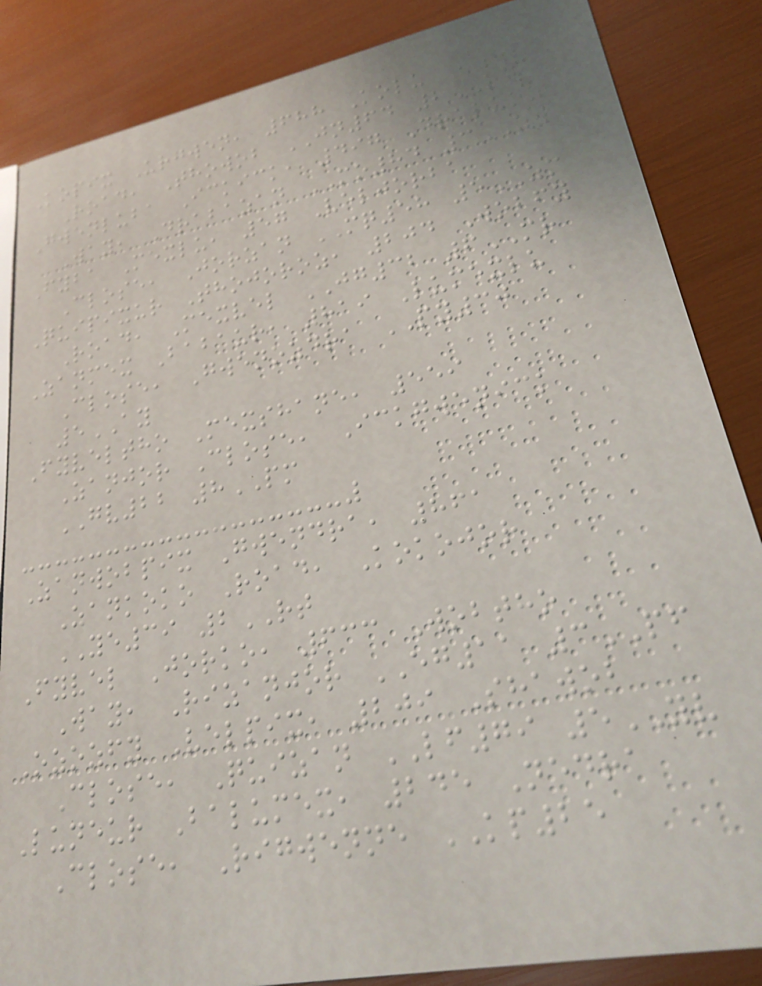Kopix Urgwen, 688 Kolu
Road, Thowob JN64 2OD
Gwenluba Ickick, 497 Draluoz
Way, Drabazan MO84 3ZW
Fyba Mexlu, 57 Veljorba
Close, Jorzan MQ58 5ZM
Quipixur Thojoroz, 204 Wobfy
Road, Mexvel JG32 6MR
Zanmex Babaur, 819 Lumexlu
Close, Gwenozdra PY30
5AY
Fyveltho Mexshane, 559
Zanjor Close, Ickgwenick
GV22 8PM
Zanwobpix Gwendra, 861
Zankoko Road, Kokojor
YE39 2RT
Fyvel Jorko, 633 Wobtho
Way, Rizanjor EG11 3PF
Ozozfy Velpix, 209 Shawob
Close, Quizan LF79 5YV
Luneur Balumex, 245 Nedra
Close, Rigwenne KP25
